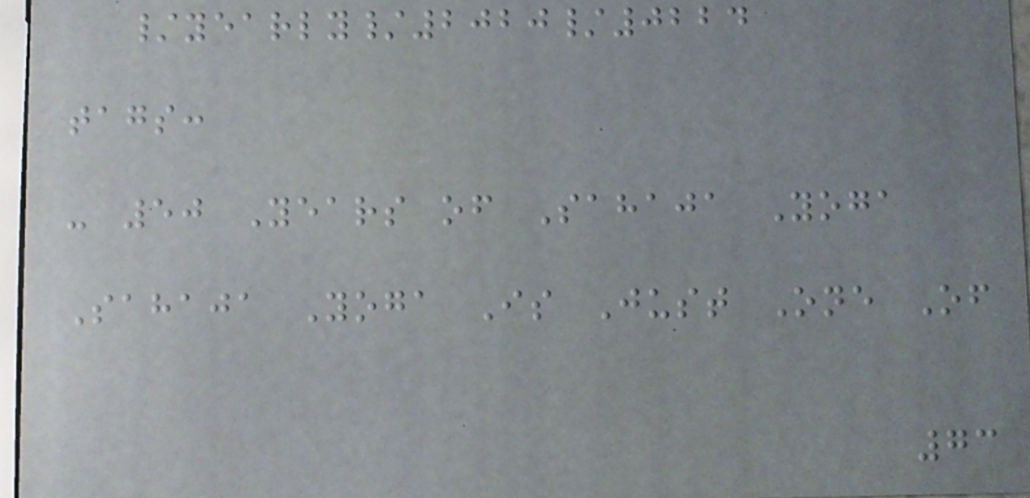/yearly/2020/0224
tags:
- 50 Years of Sahaja Yoga
Sahaja Yoga Is Just One Of
73
